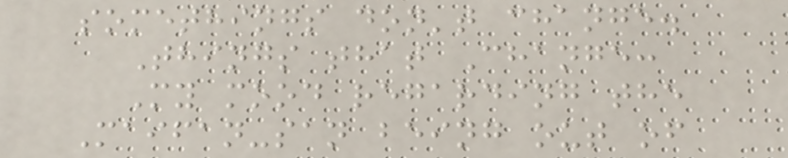somethings don't change.
Things that Change:
My mood regarding the
Maifan-san being out of
